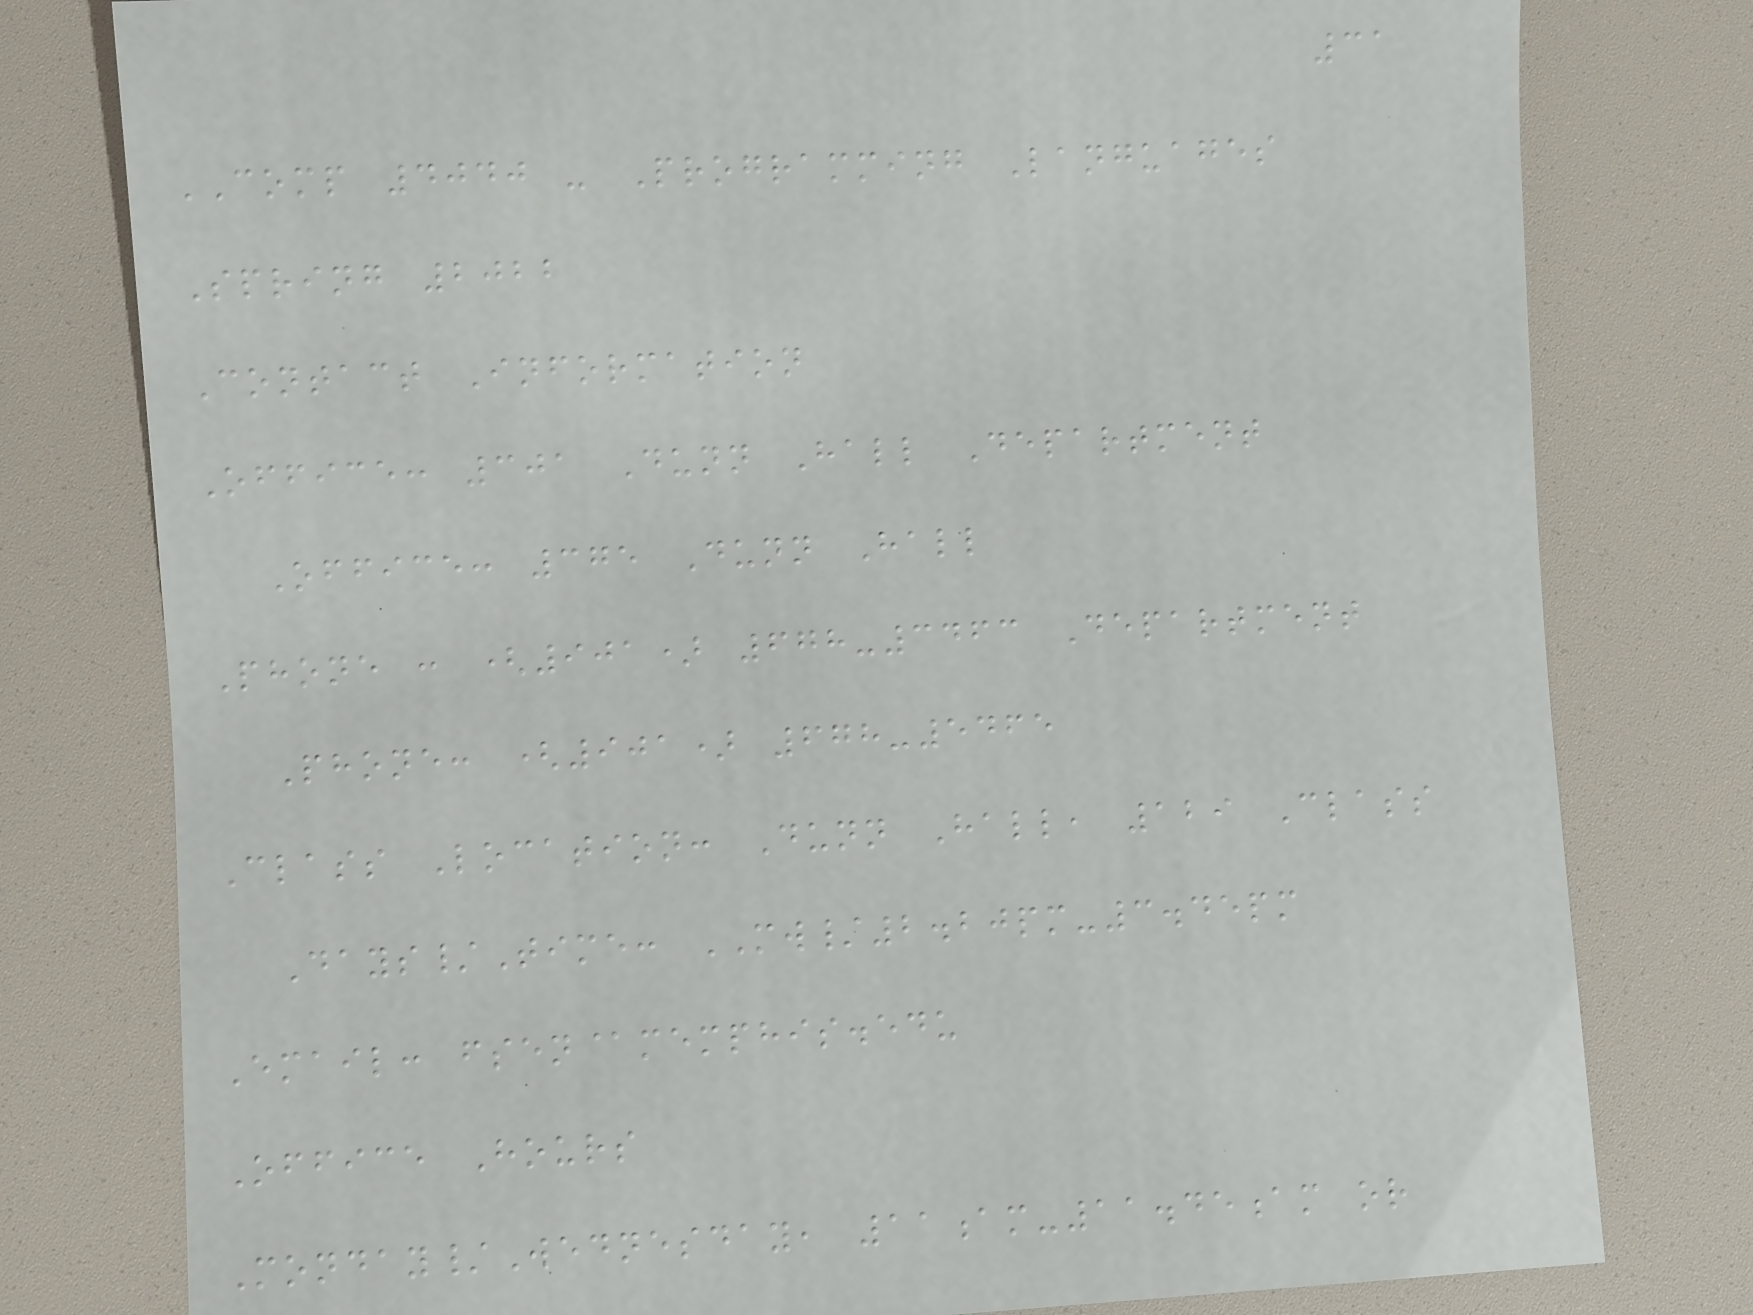31
COMP 4040 - Programming Languages
Spring 2022
Contact Information
Office: 301 Dunn Hall Department
Office: 375 Dunn Hall
Phone : (901) 678-3463 Department
Phone: (901) 678-5465
Class Location: Dunn Hall, 129 Class
Days/Time: MW/2.20pm-3.45pm
Email: fsen@memphis.edu
Office Hours
Monday/Wednesday, 11am-11.45am or
